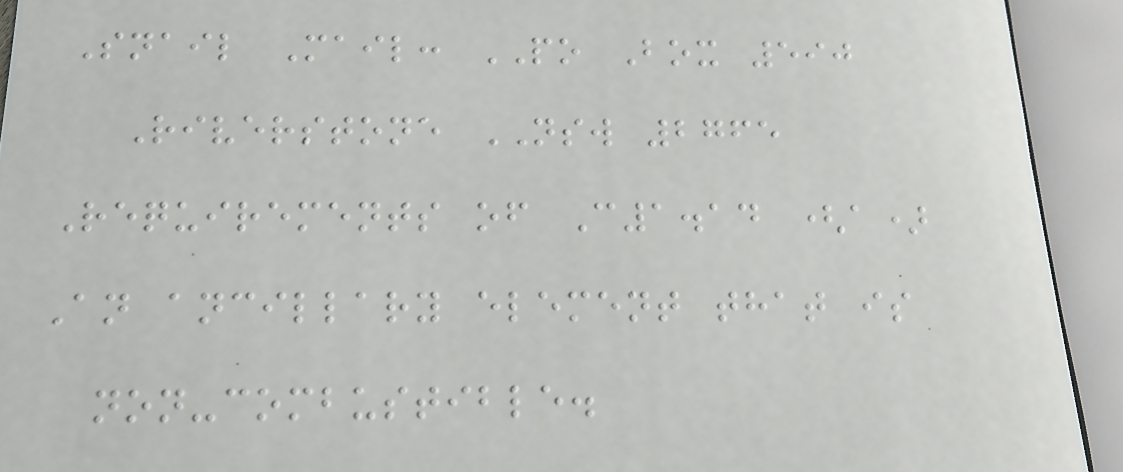Snail Mail: PO Box 590
Riverstone NSW 2765
Requirements of C1.14 (a)
An ancillary element that is
non-combustible.
